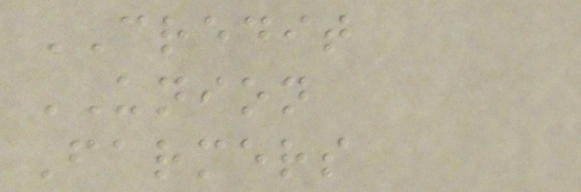CREDIT
UNION
Farmers
